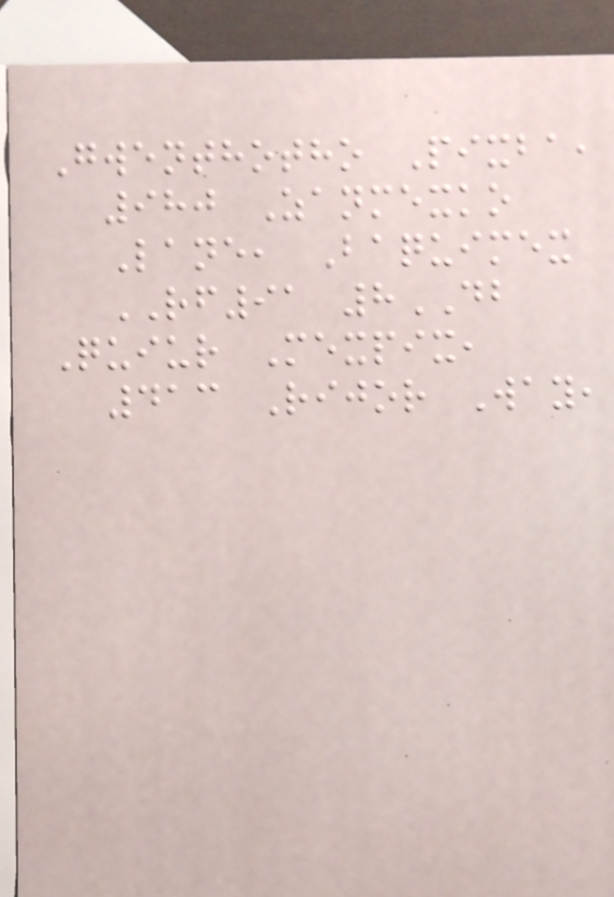Gwenthotho Pixba,
980 Zanmexko
Lane, Baquimex
RF91 8DB
Quiur Mexpix,
413 Rijor Way,
